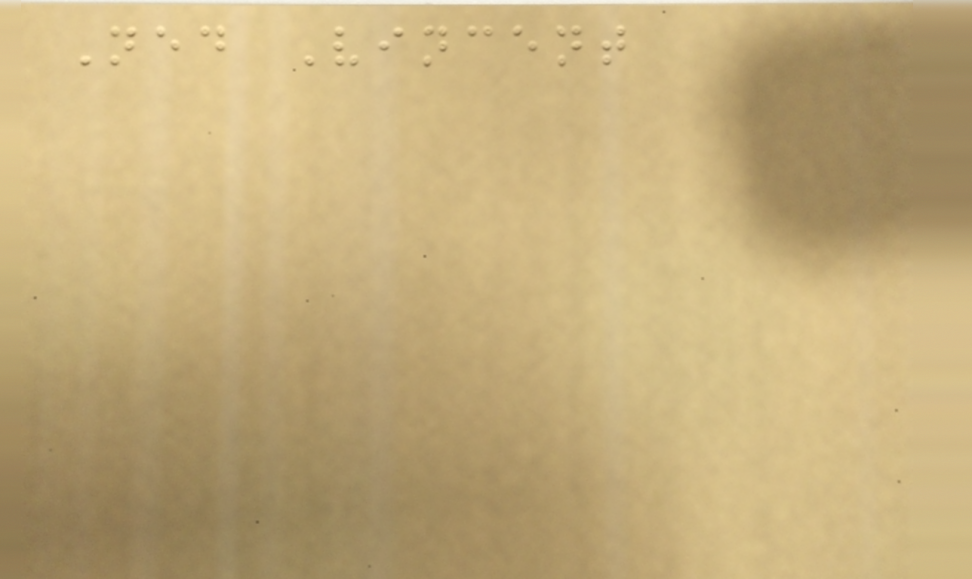Ned Vincent
